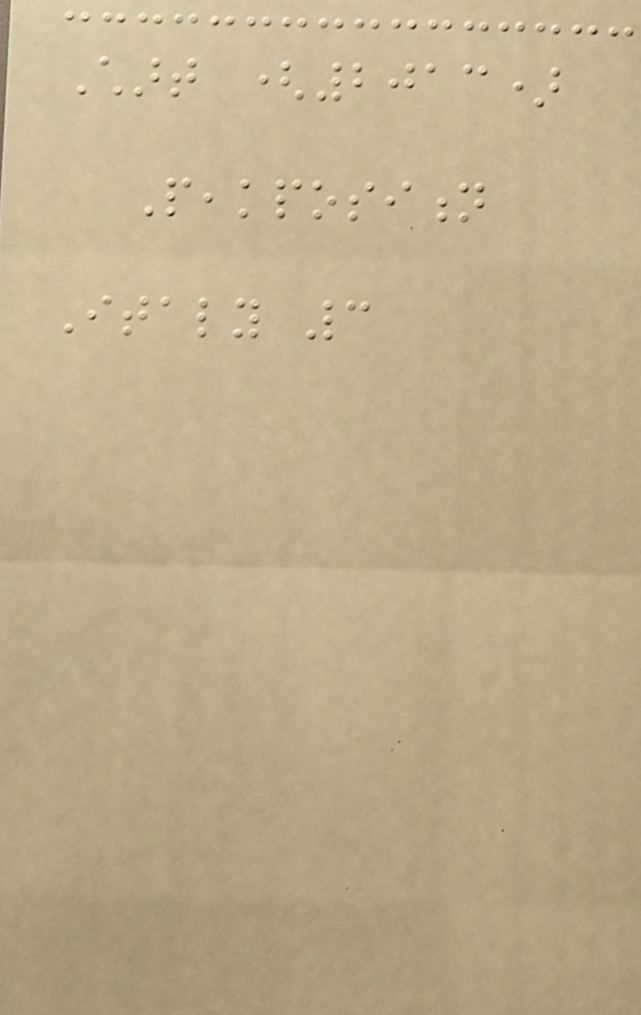Chart (2013)
Peakposition
Italy 3
